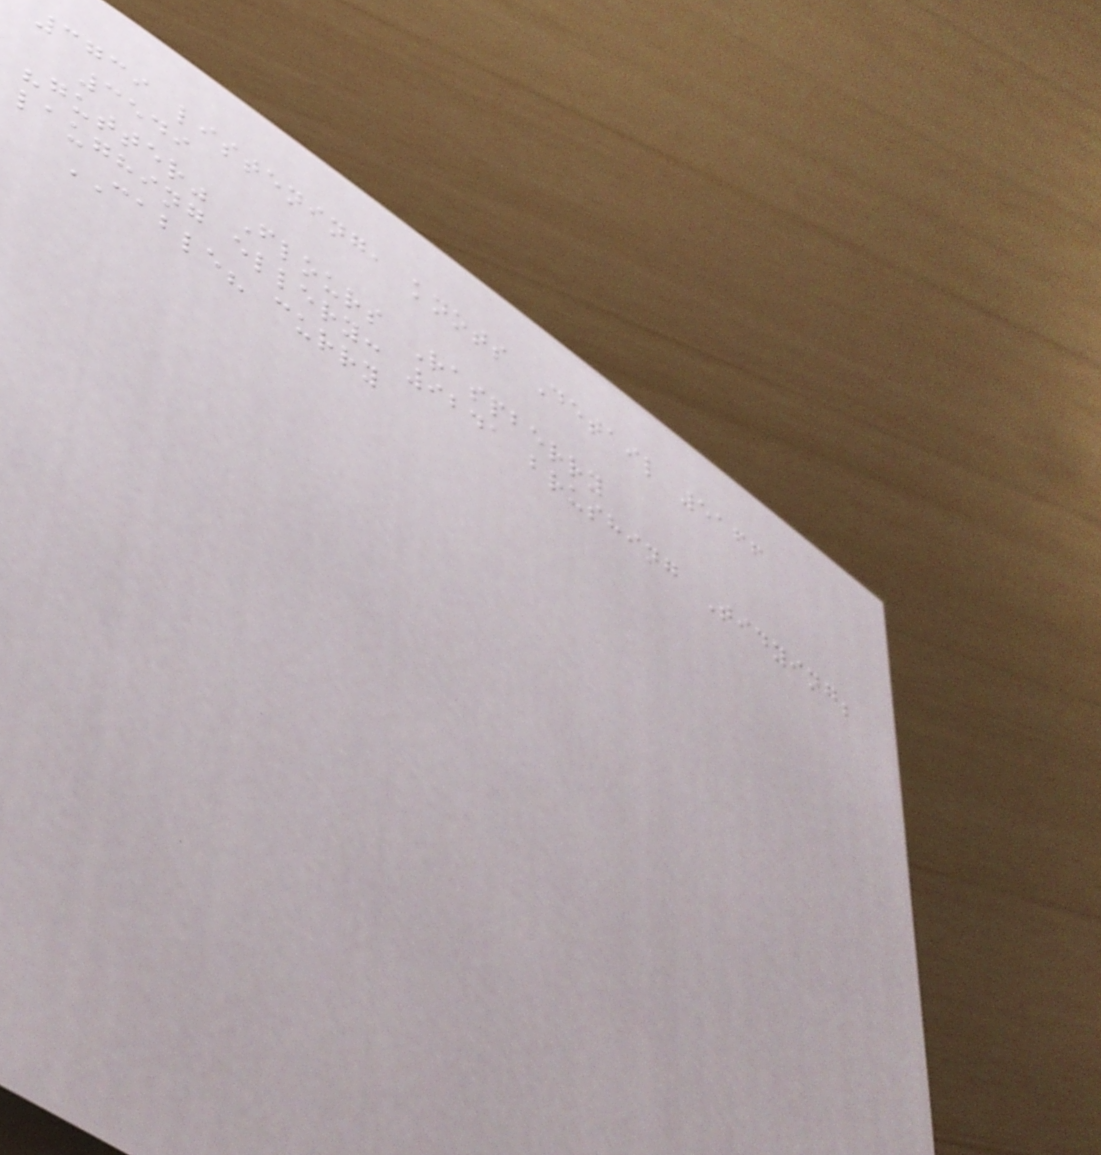3739 listening, knots Detail 5166
3549
"gutter" Flours Raspberry
laughing ellery: 9241 brushing Tidying;
CABLE? curry
